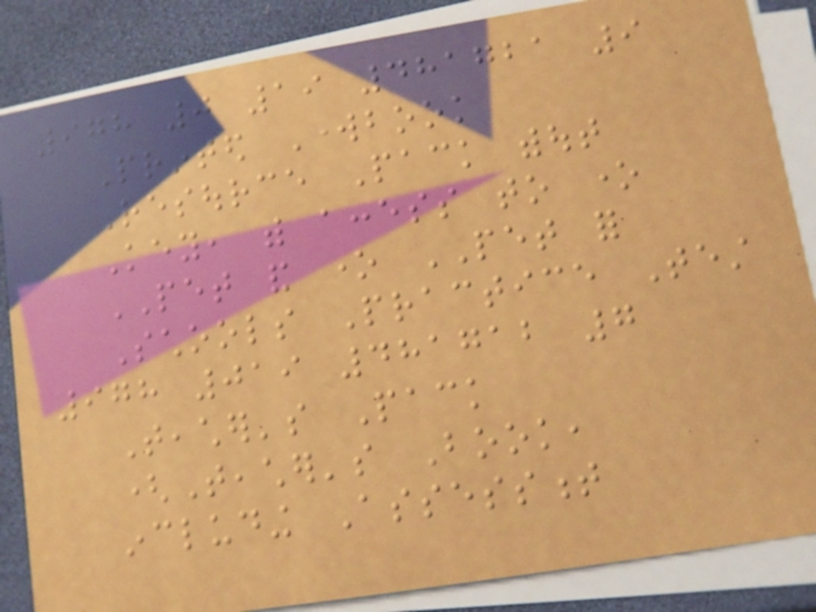978 0 19 481721 9
Printed Workbook
Resource Pack without
Key, with access to one
PET and one PET for
Schools Practice Test
978 019 481712 7
Teacher's Pack
(Teacher's Book,
including Assessment
